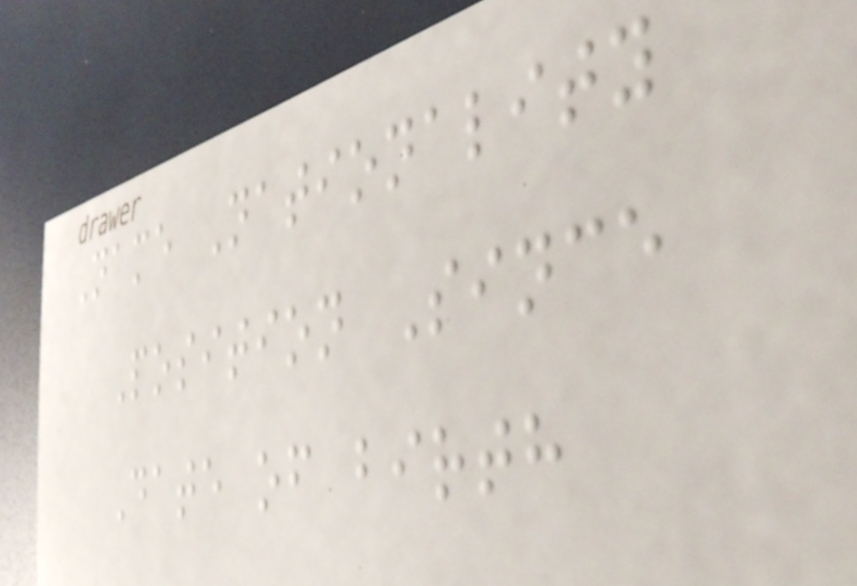Name Nationality
Position Since
Date of birth
